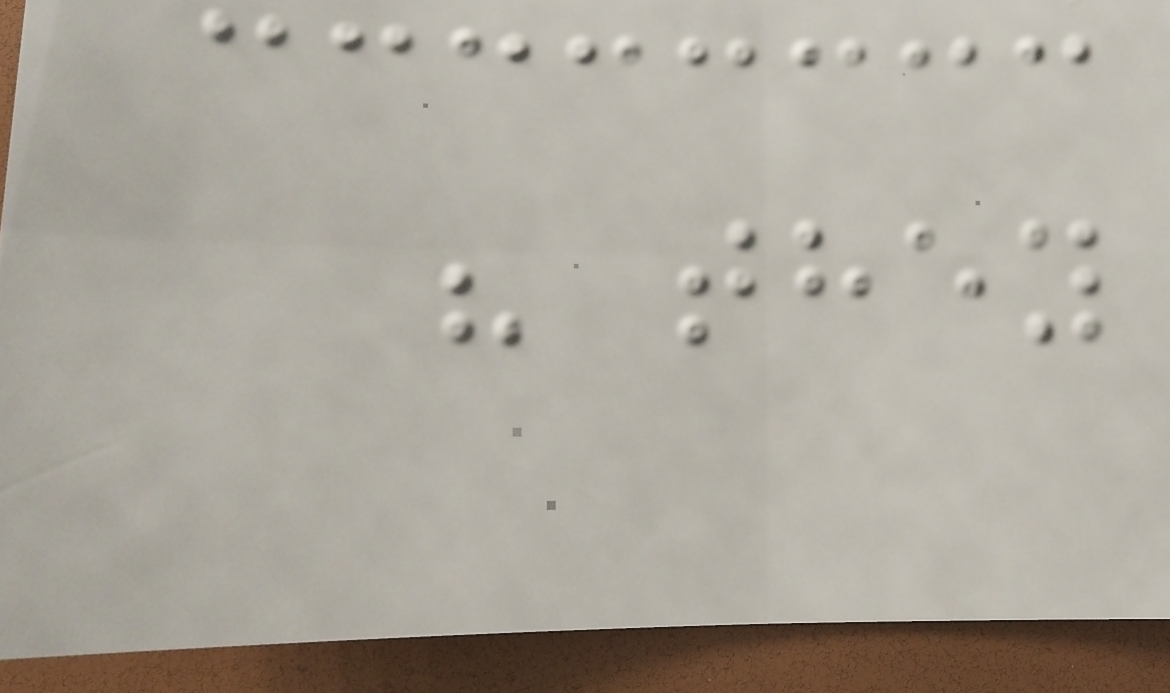" they
